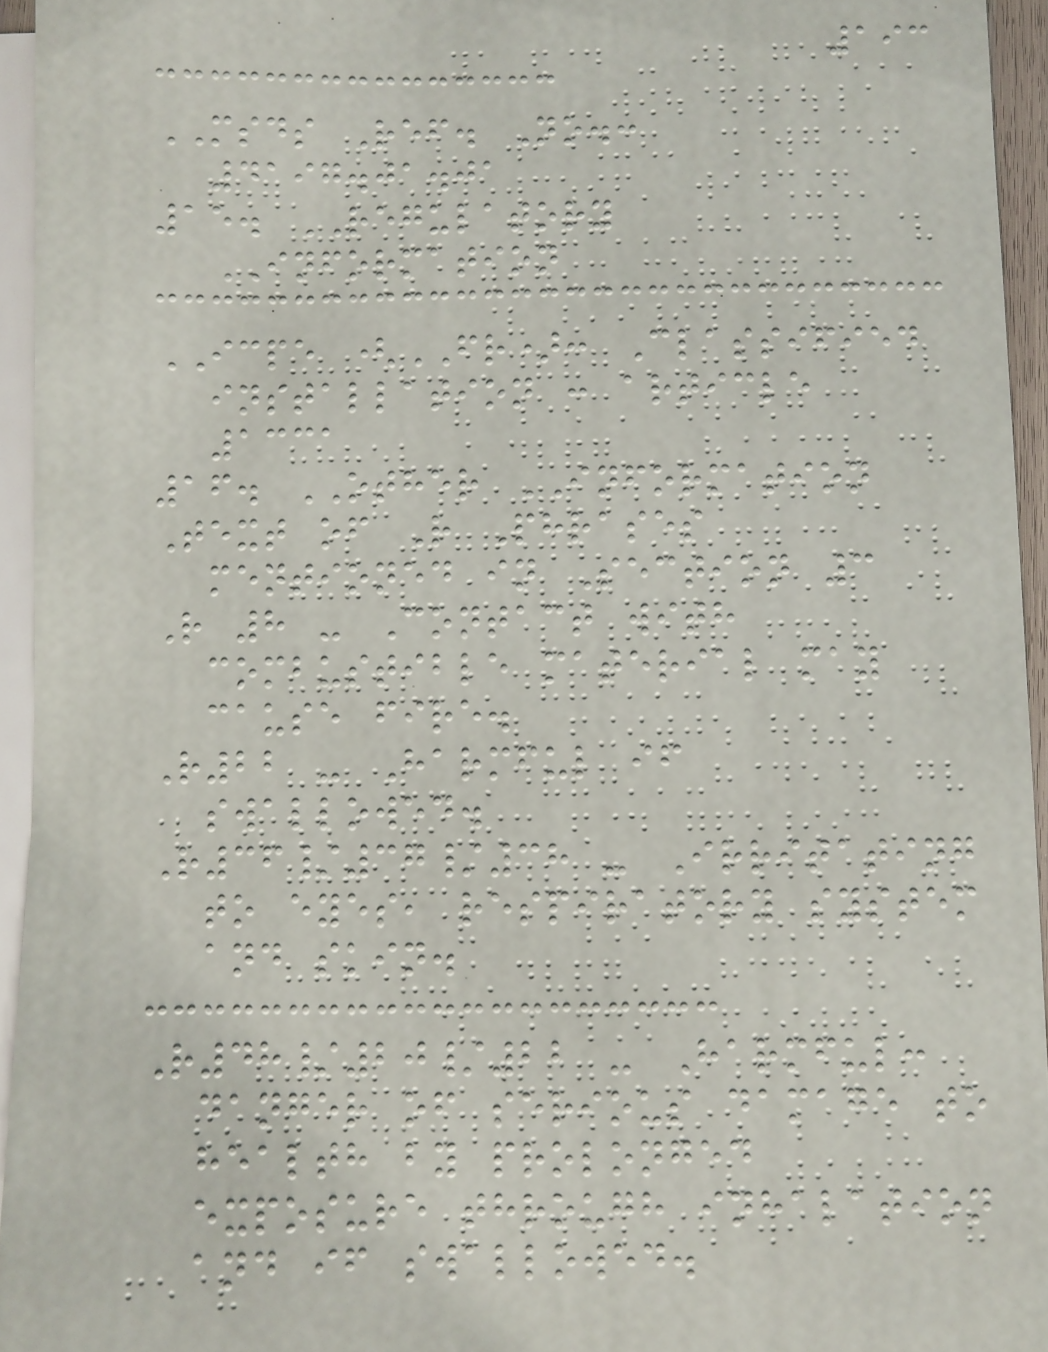193
MSDS Ref. No.:
4197.01.01
15. REGULATORY
INFORMATION
ICPE (FR): Classified
installation : article
1331
16. OTHER INFORMATION
Text of R Phrases
mentioned in Section 3
R 8 - Contact with
combustible material may
cause fire.
R22 - Harmful if
swallowed.
R36/37/38 - Irritating
to eyes, respiratory system
and skin.
R48/20/22 - Harmful:
danger of serious damage to
health by prolonged
exposure through inhalation
and if swallowed.
